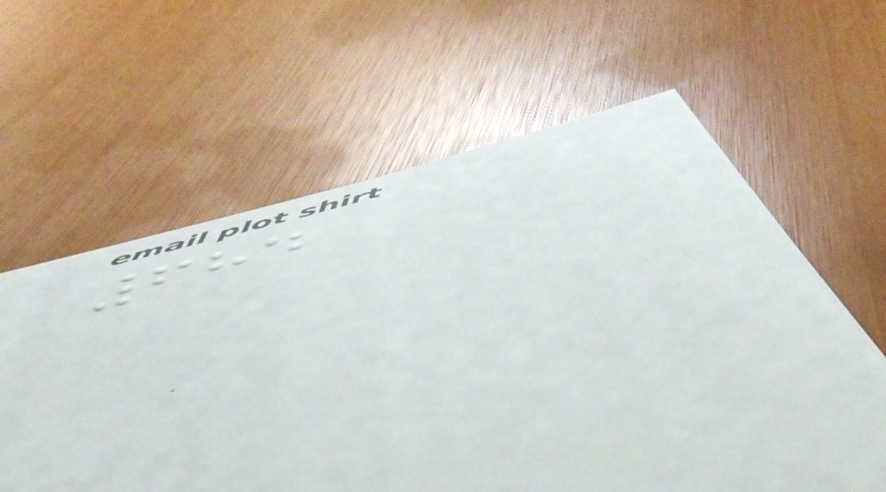684
